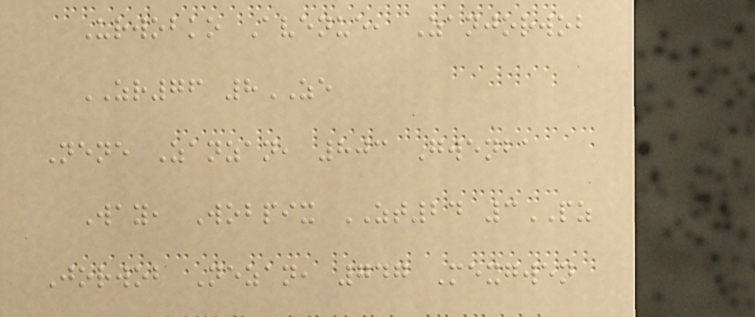Urwobko Avenue, Zanjorwob
ZR76 8ZE
Nene Zanzan, 803 Gwenba
Way, Wobpix ZT24 3PZ
Jorwob Nezan, 747 Mexgwen
